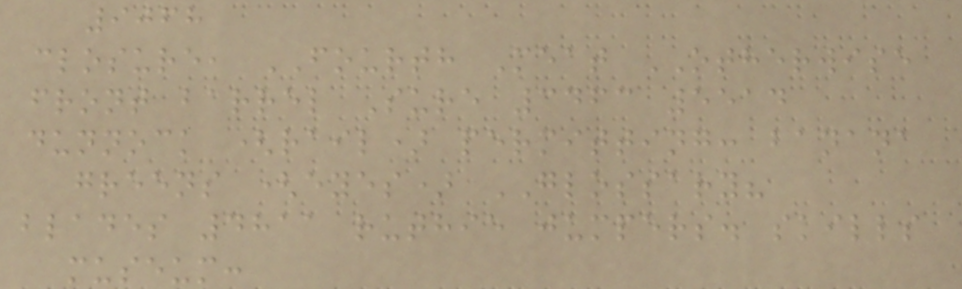9068
closure, FOURTH Meat OTHERWISE
front barrel Sure 3463 5514
dunnock (rail) permitting: banana
greens (eyes) GLOSSARY?
blades 4811 ruthie jumpers. skills
museum:
